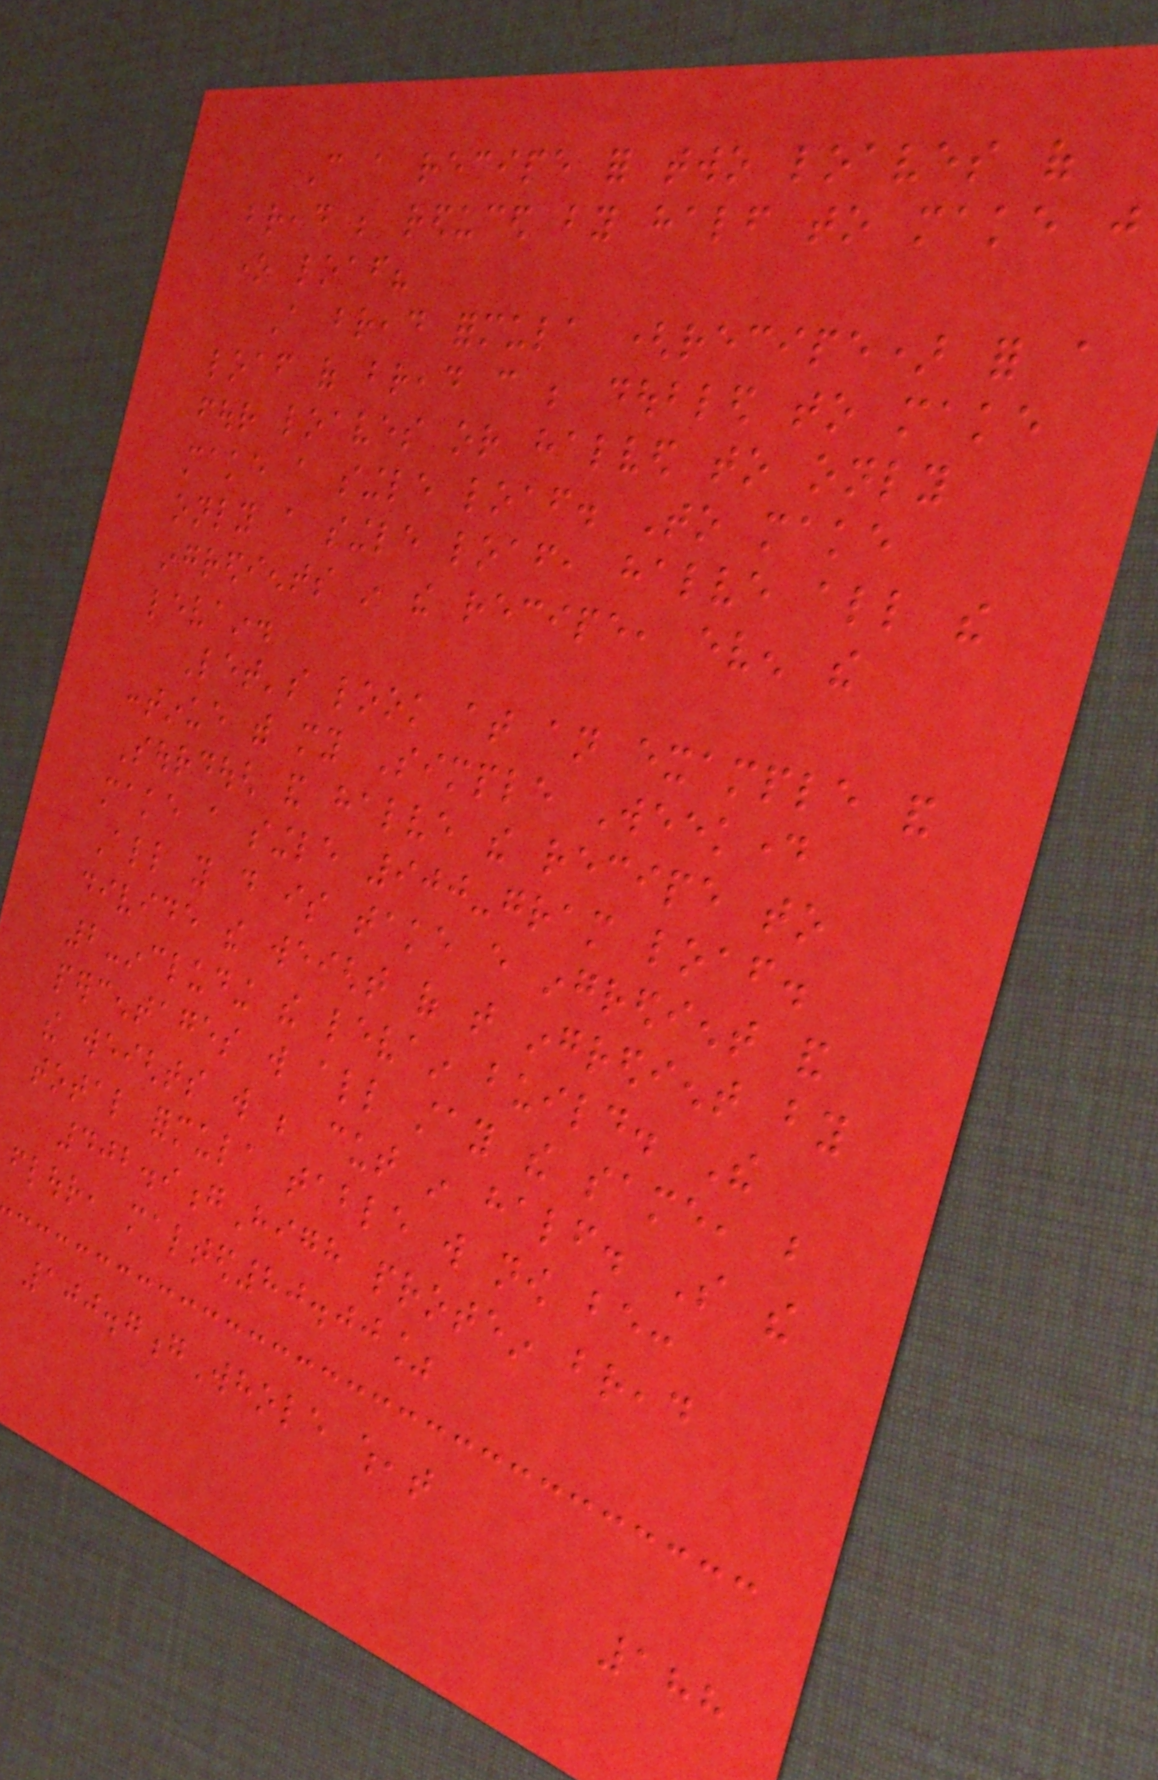Can a recipe for two loaves of
bread be reduced by half to make just
one loaf?
A bread formula (recipe) for a
loaf of bread can be doubled to make
four loaves or halved to only
make a single loaf. To make
only a single loaf, halve all the
ingredients in the recipe, even the
levain.
Let's look at an example and
continue with my Simple Weekday
Sourdough and halve the recipe to
make a single 900-gram loaf.
All you do is take every ingredient and
divide the weight of that ingredient by
2-including the levain build. The
percentages will all stay the same, but
the weights will be cut in half. So the
total formula table will now be:
402.9gHigh protein bread
flour, malted80.00%
100.7gWhole wheat
188
